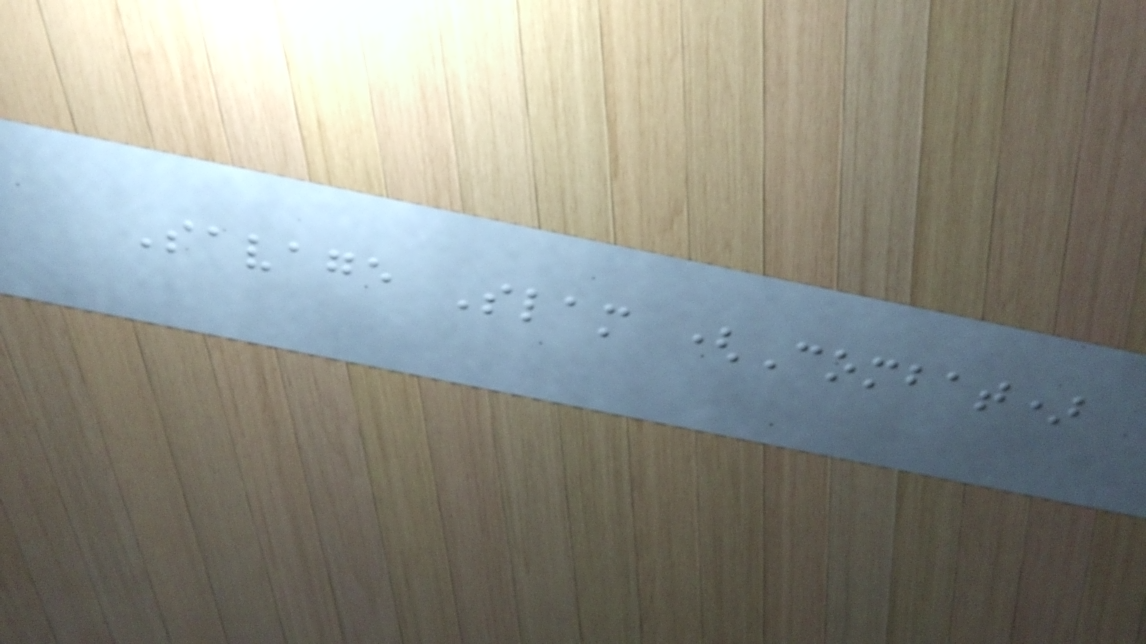Savage Slam (Combat)
